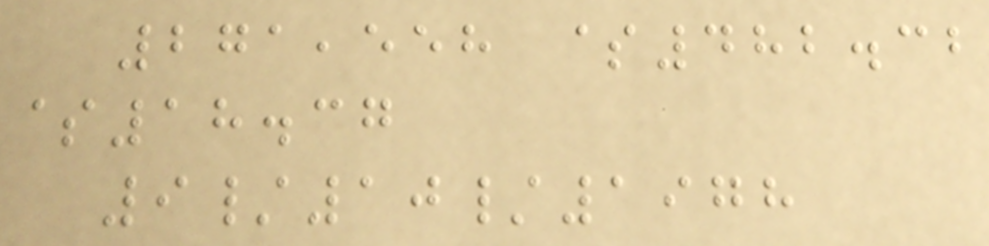271,558 $482.32
$18.37
9/10/1978
